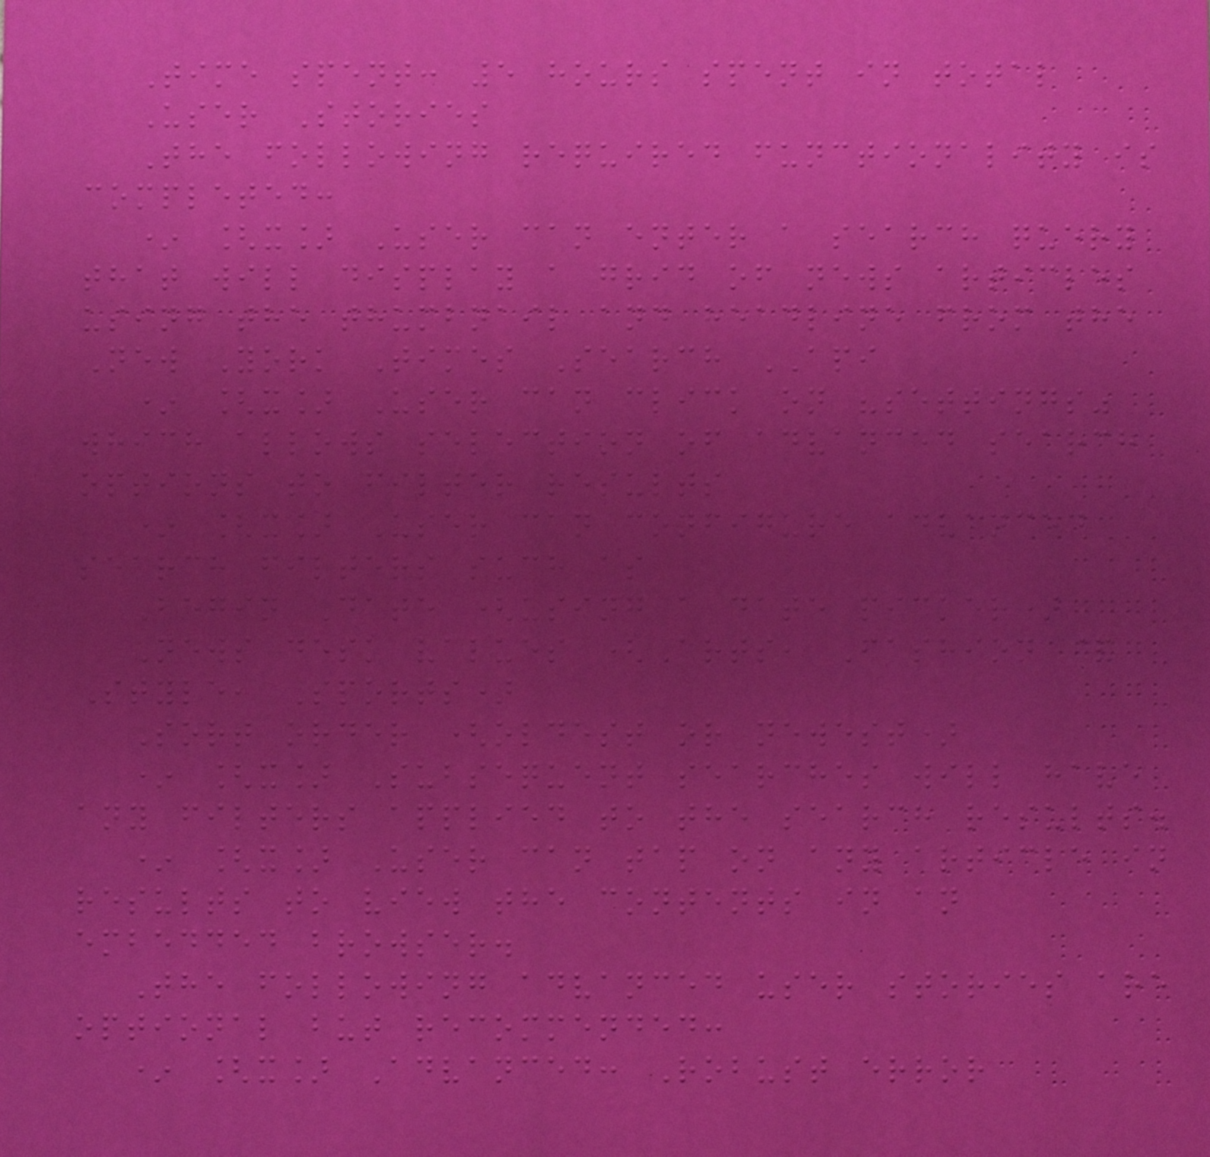Time spent: 5 hours spent in total
User Stories
The following required functionality is
completed:
* [x] User can enter a search query
that will display a grid of news articles
using the thumbnail and headline from the
New York Times Search API
* [x] User can click on "settings"
which allows selection of advanced search
options to filter results
* [x] User can configure advanced
search filters such as
Begin Date (using a date picker)
News desk values (Arts, Fashion &
Style, Sports)
Sort order (oldest or newest)
* [x] Subsequent searches will have
any filters applied to the search results.
* [x] User can tap on any article in
results to view the contents in an
embedded browser.
The following advanced user stories are
optional but recommended:
* [x] Advanced: Robust error
